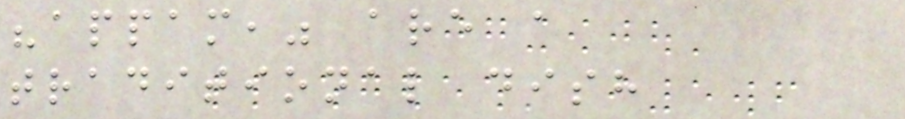"appam," are a
traditional dish
